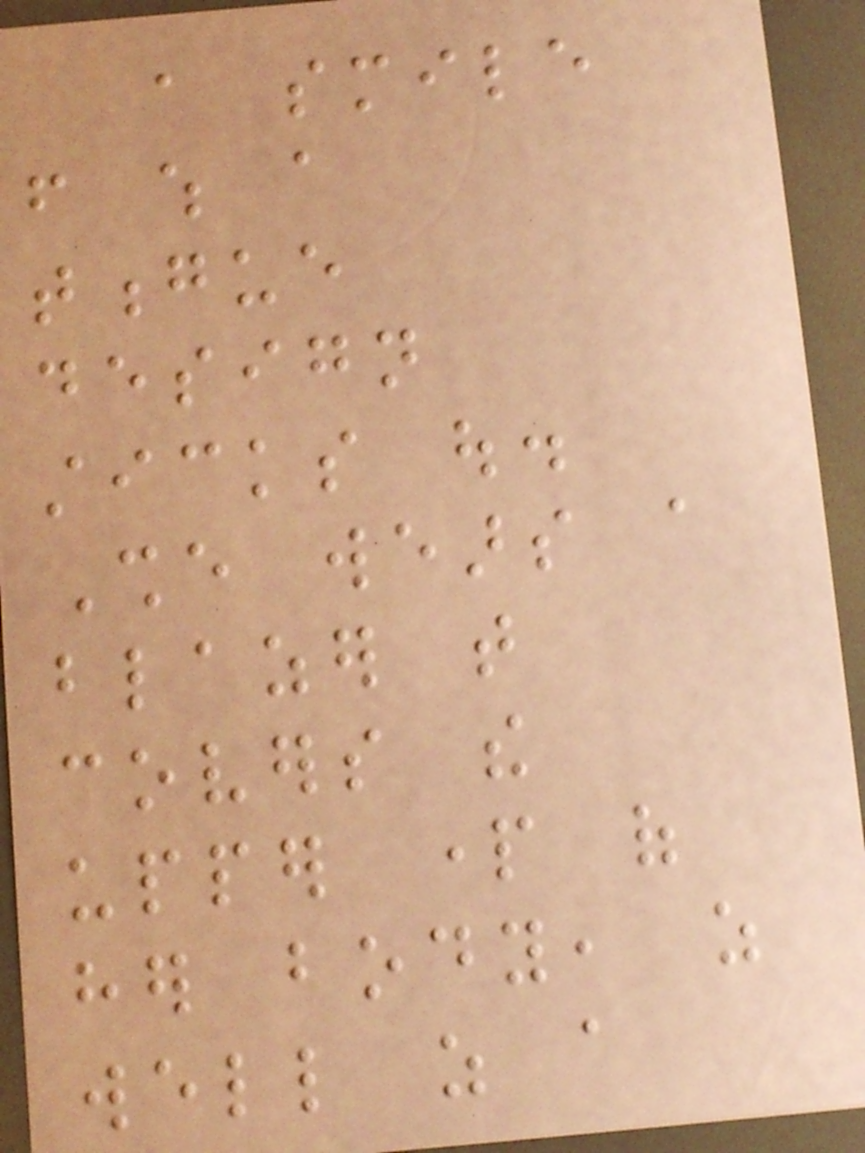a smile
from which a
tongue
design
sticks out.
She wears a
blazer that
covers the
upper part of
her body, as
well as a
